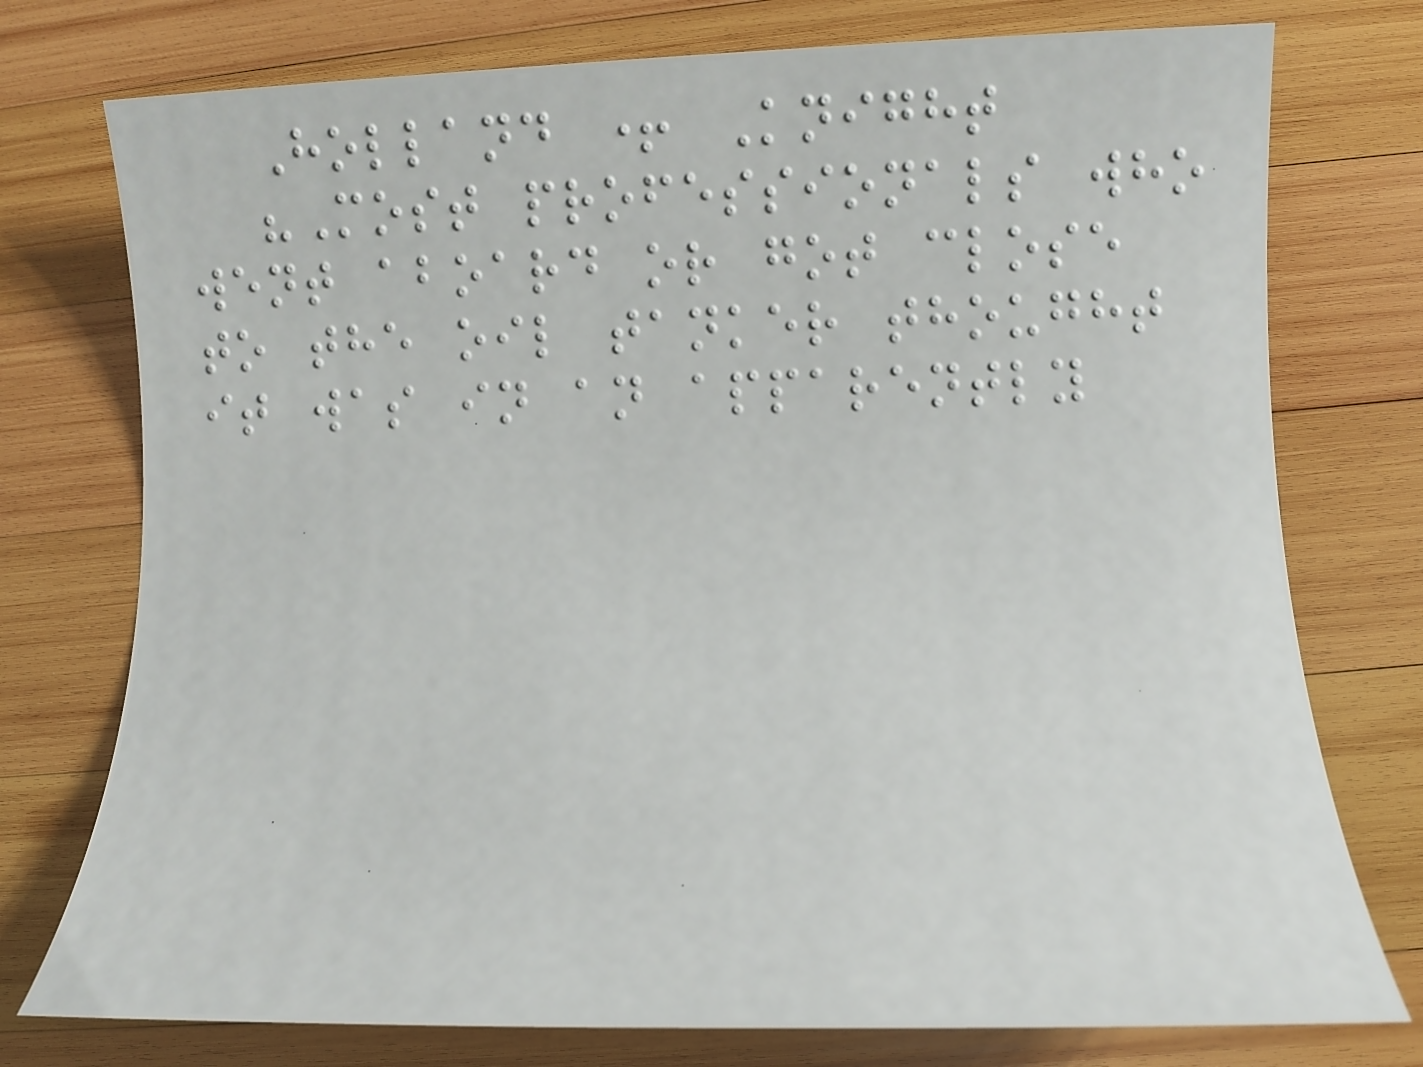Holland + Knight
"Most professionals who
went aboard or got close
to the oil tanker thought
it was in an apparently
